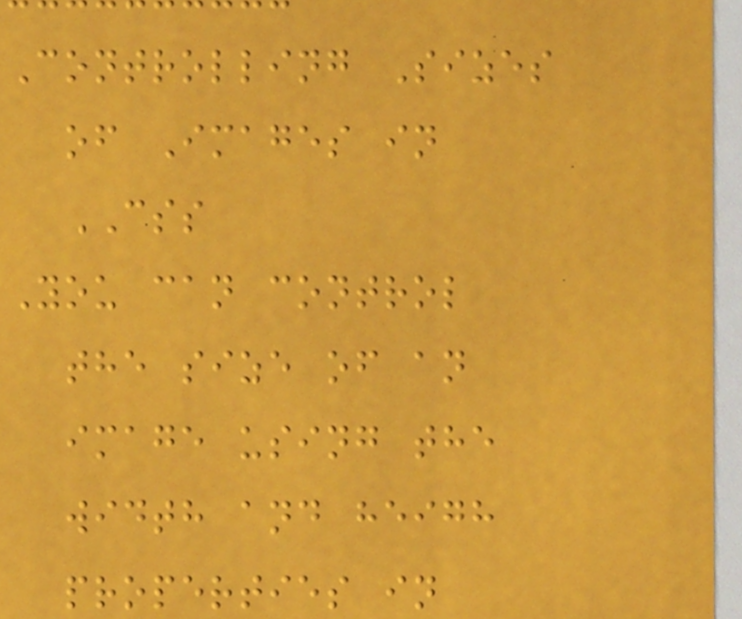Controlling Sizes
of Images in
CSS
You can control
the size of an
image using the
width and heigh
properties in
